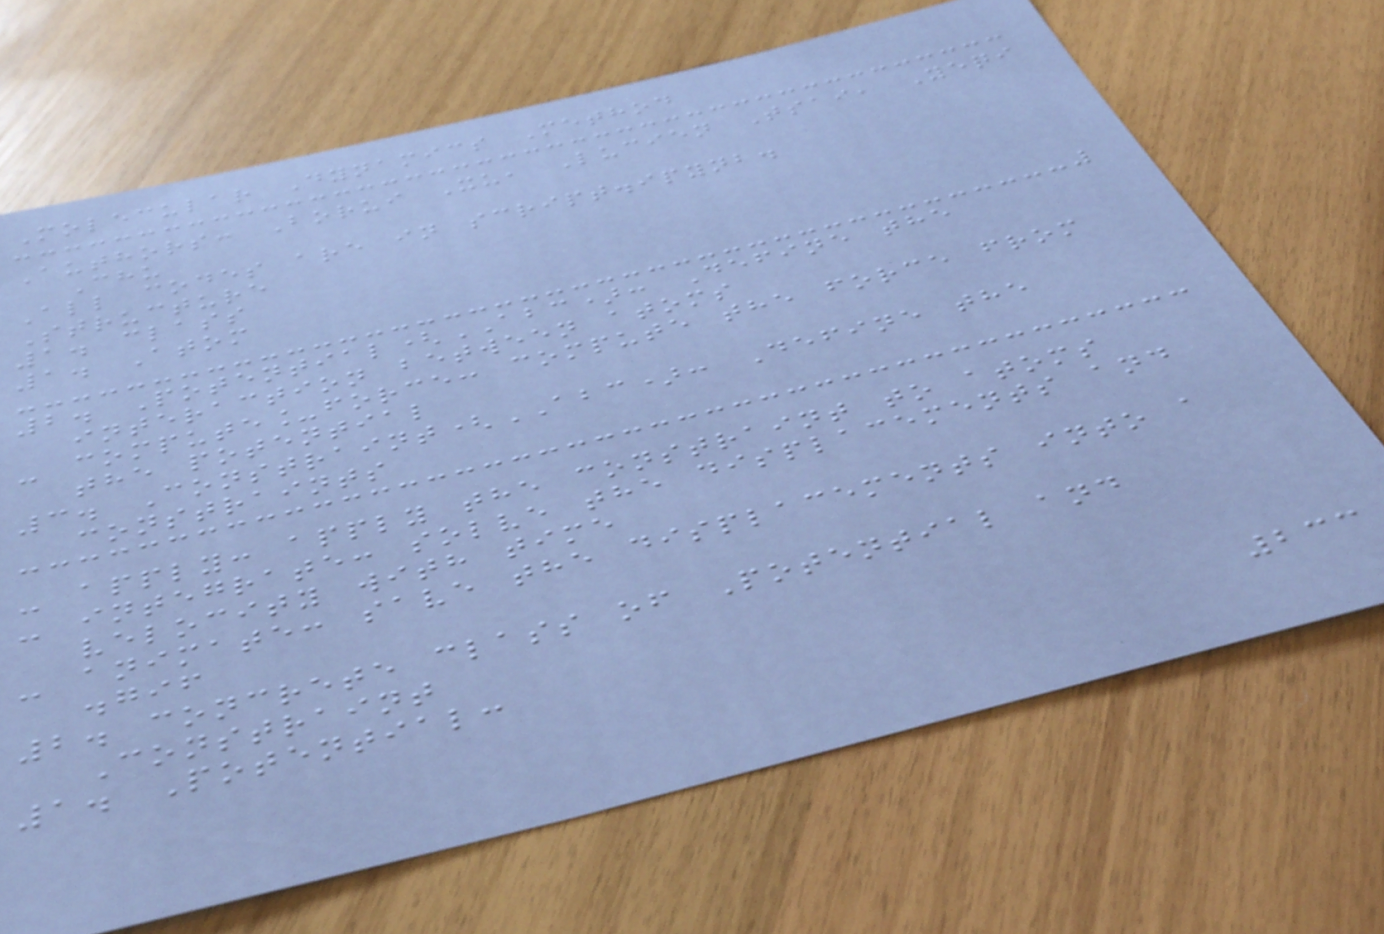Molecular Dynamics Method
Authors: Borui Xu, Lucien Tsai, Yeqi
Chu
All codes are in script.ipynb.
Structure
1. class
1. Atom
2. Potential(ABC): Define the
interaction between atoms
- compute_force: compute the force from
the potential
3. Constraint(ABC): Define the
constraints
- apply: apply the constraint to atoms
- integrate: solve the displacements and
velocity with time
- animate: save the displacements into a
.gif
2. concrete class of Potential and
Constraint
1. Potential:
233
